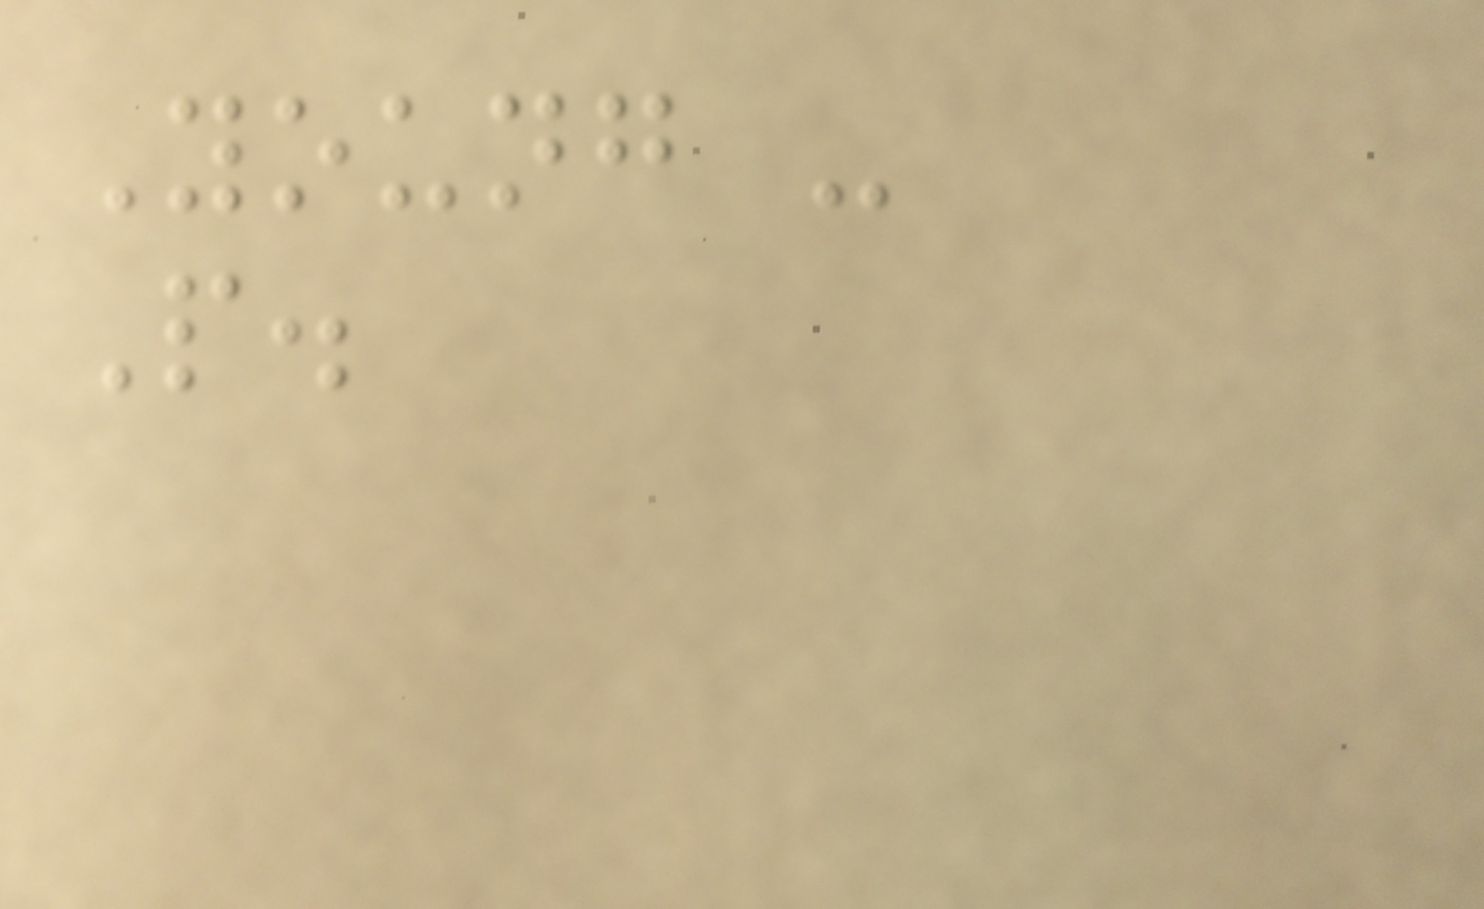Young -
P.
